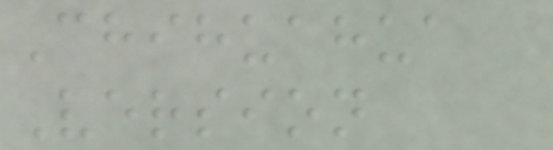Chihuahua
Version
